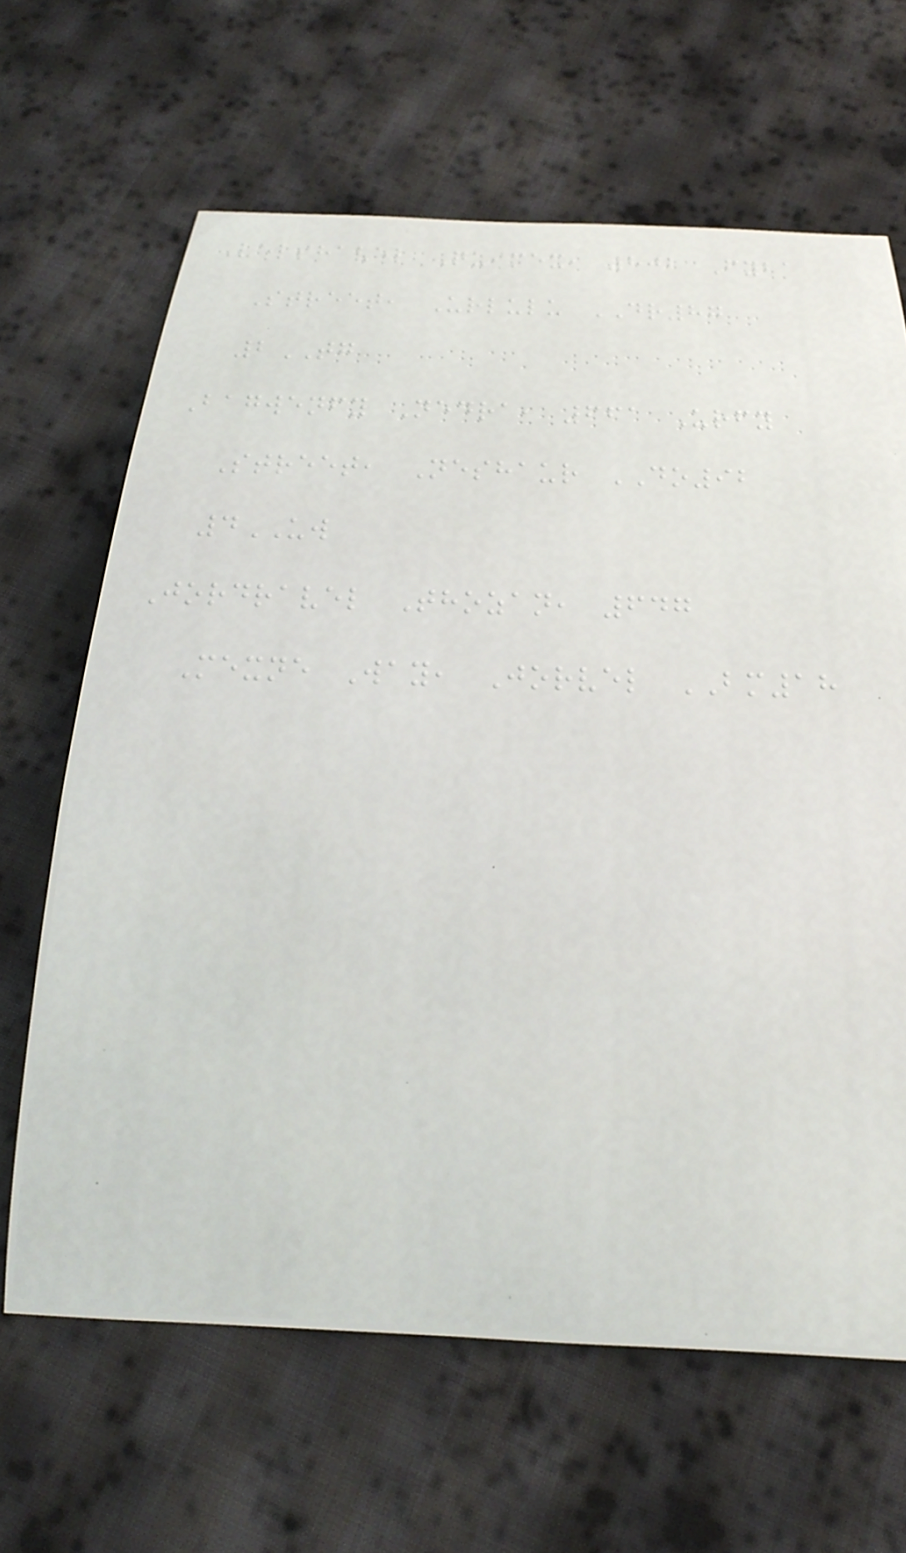Velshavel Quimex, 802 Fyba
Street, Urlulu DR87
2TG
Bagwenfy Nedra, 661 Urfy
Street, Neshaur DO92
4UW
Jordravel Thozan, 647
Mexne Way, Jorvel BM18
